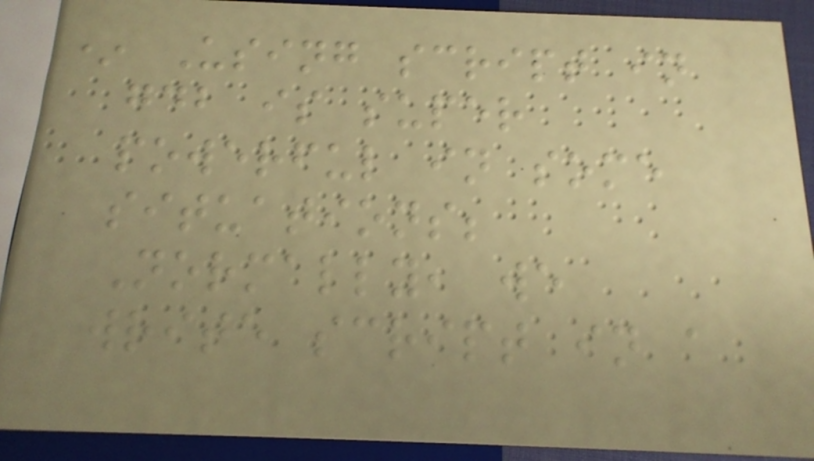* Using script in
gdb is super
powerful in some
situations;
Normally, we
write script in a
